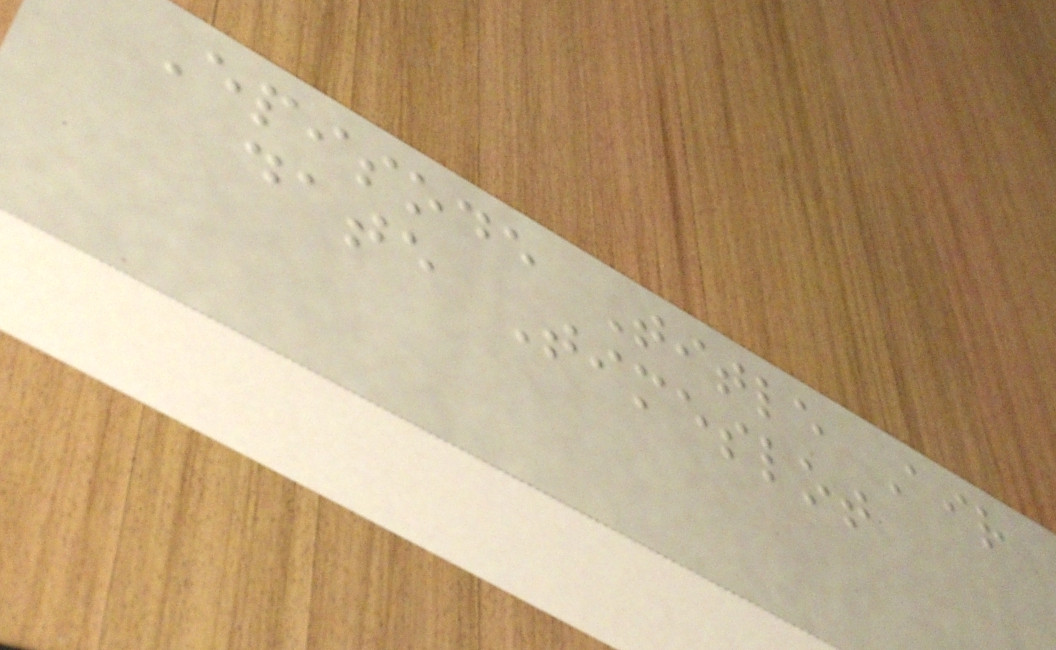Episode Title Air
date Timeslot
